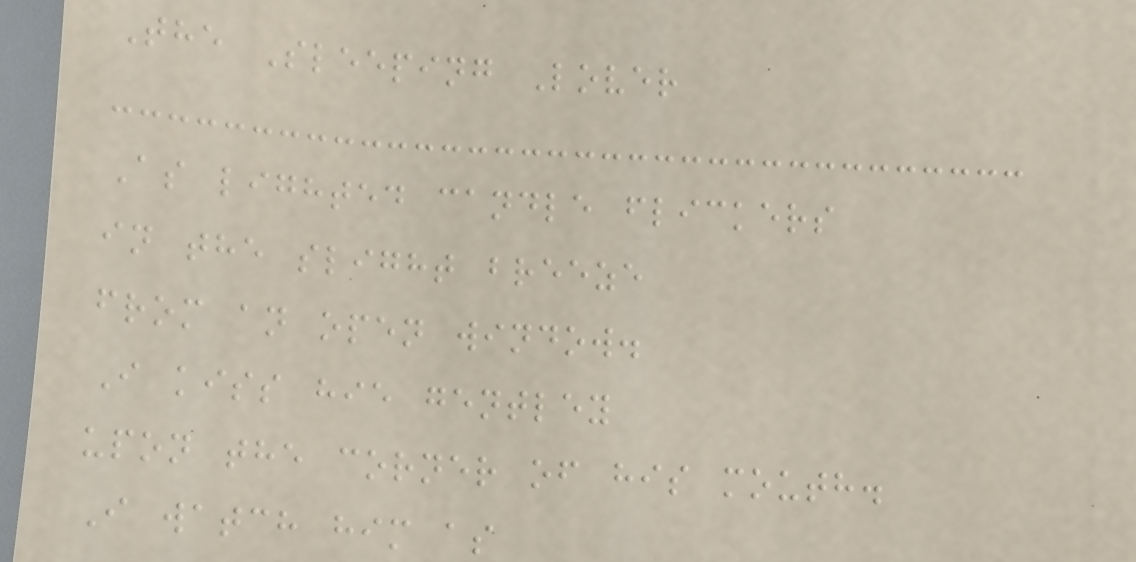The Sleeping Lover
As lighted candle flickers
in the slight breeze
from an open window.
I kiss hie gentley
upon the corner of his mouth.
I watch him as
